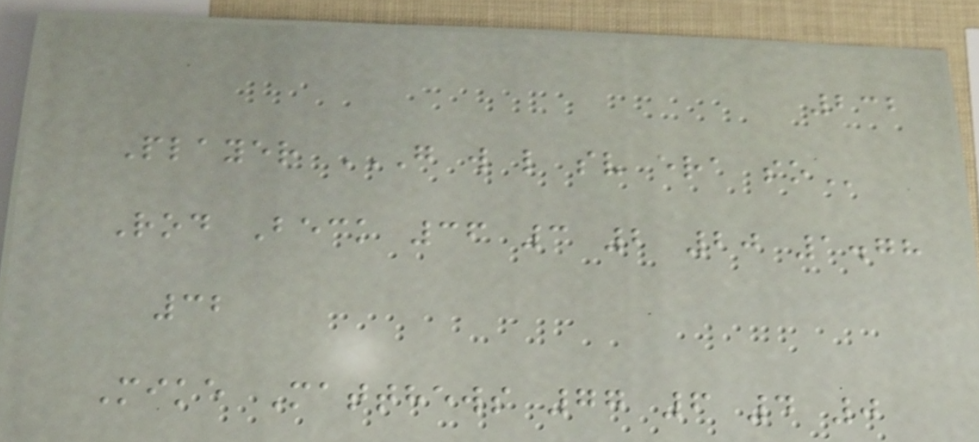232
Player G W L SV ERA SO
Rod Beck 36 3 2 20 1.78
32
Mike Matthews 77 6 4 0
